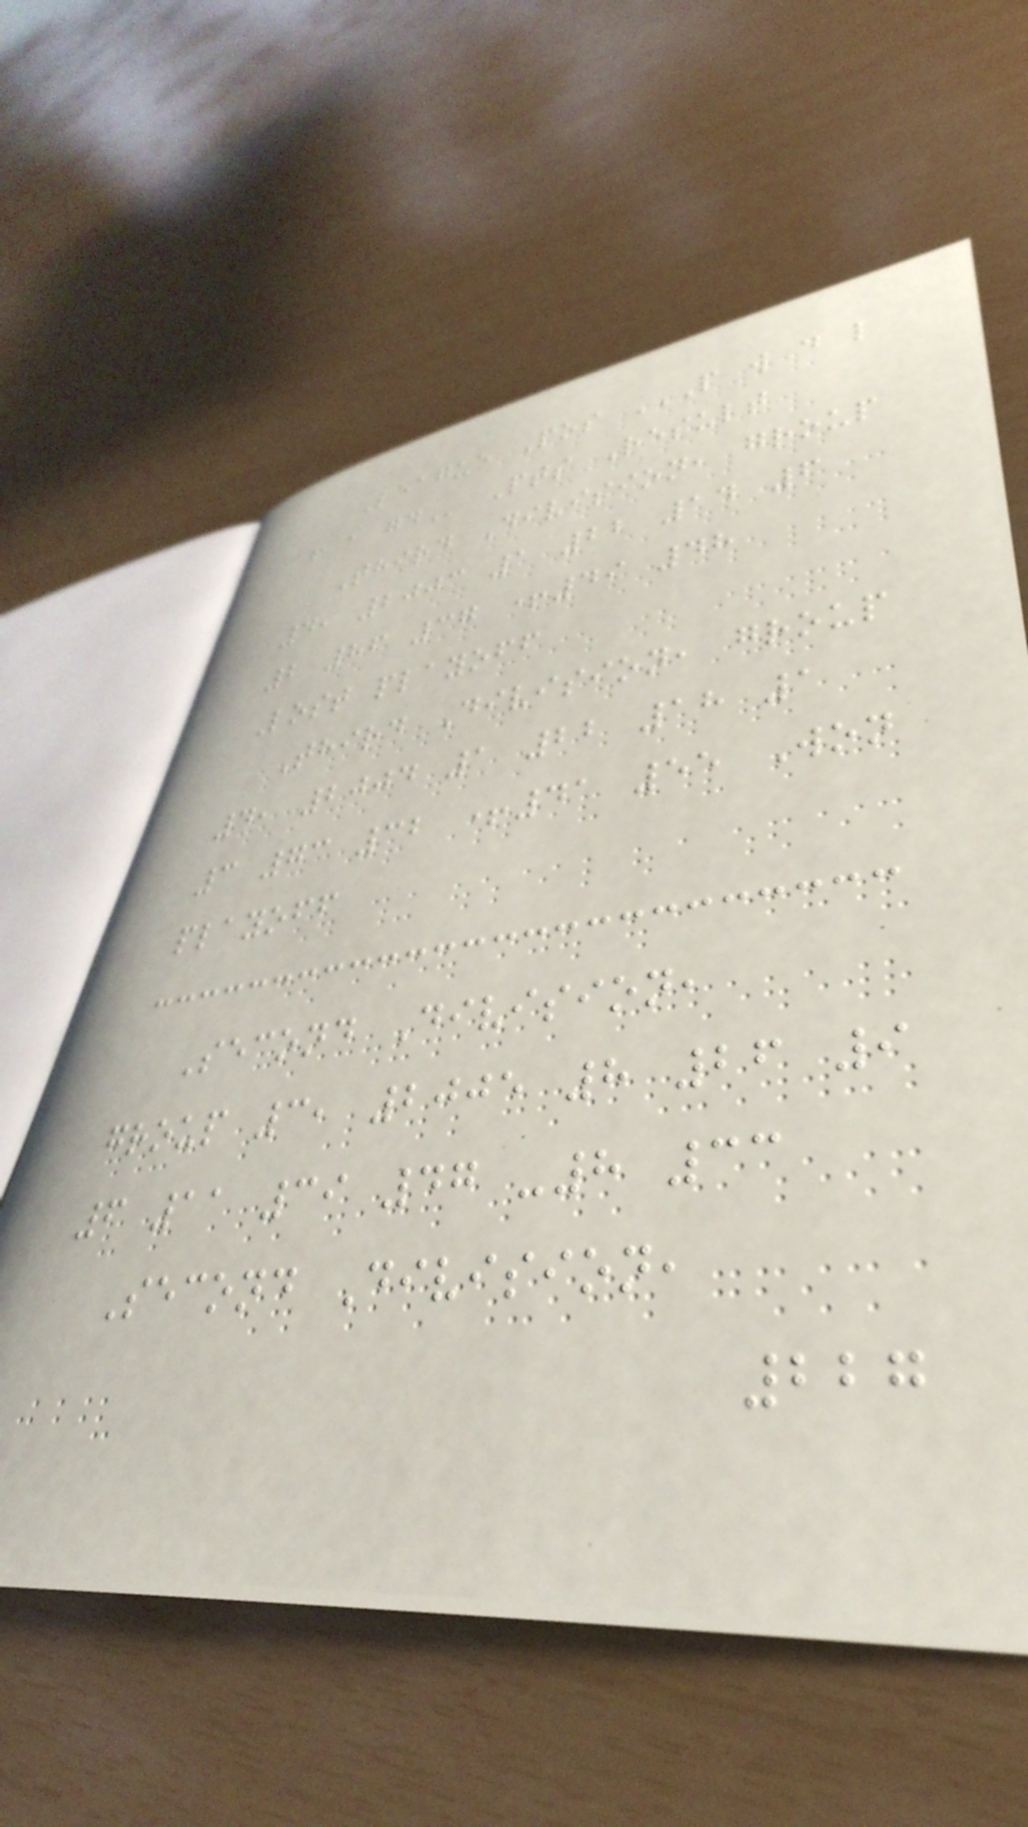League Pos P W D L
F A GD Pts Result
Third Division, group
4, 2003 1 22 14 6
2 86 37 +49 48
Lost playoff
Third Division, group
4, 2004 1 22 18 1
3 73 32 +41 55 Won
playoff
Second Division,
group 3, 2005 8 26 9
6 11 39 47 -8 33
Second Division,
227
